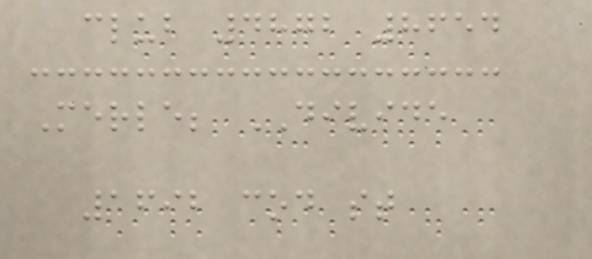club 4872 8654
Merle; DIVIDE
1692 cod st
